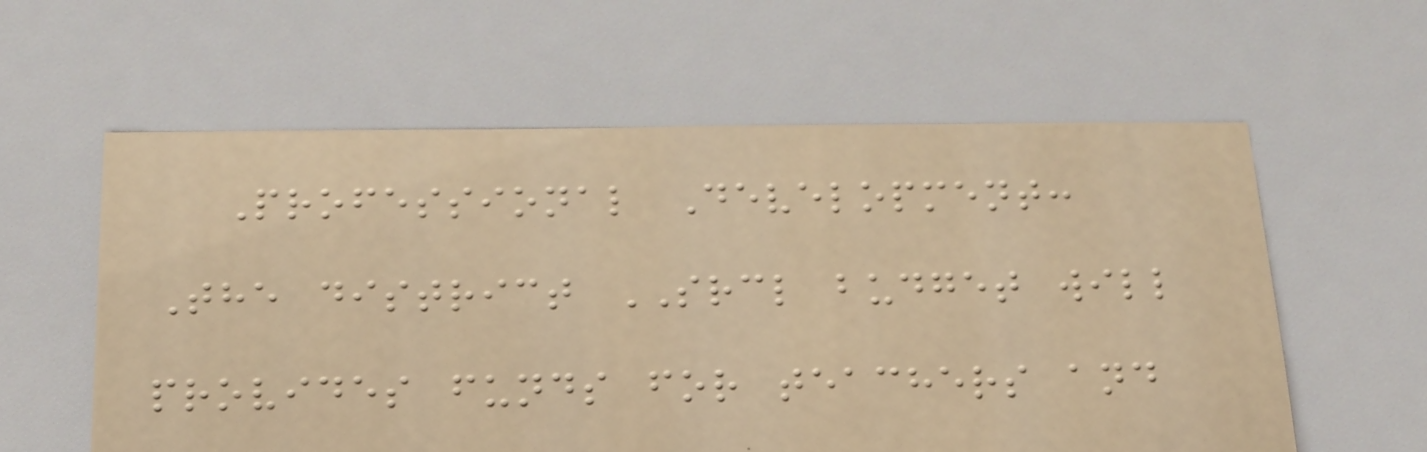Professional Development:
The district SRCL budget will
provides funds for teachers and
